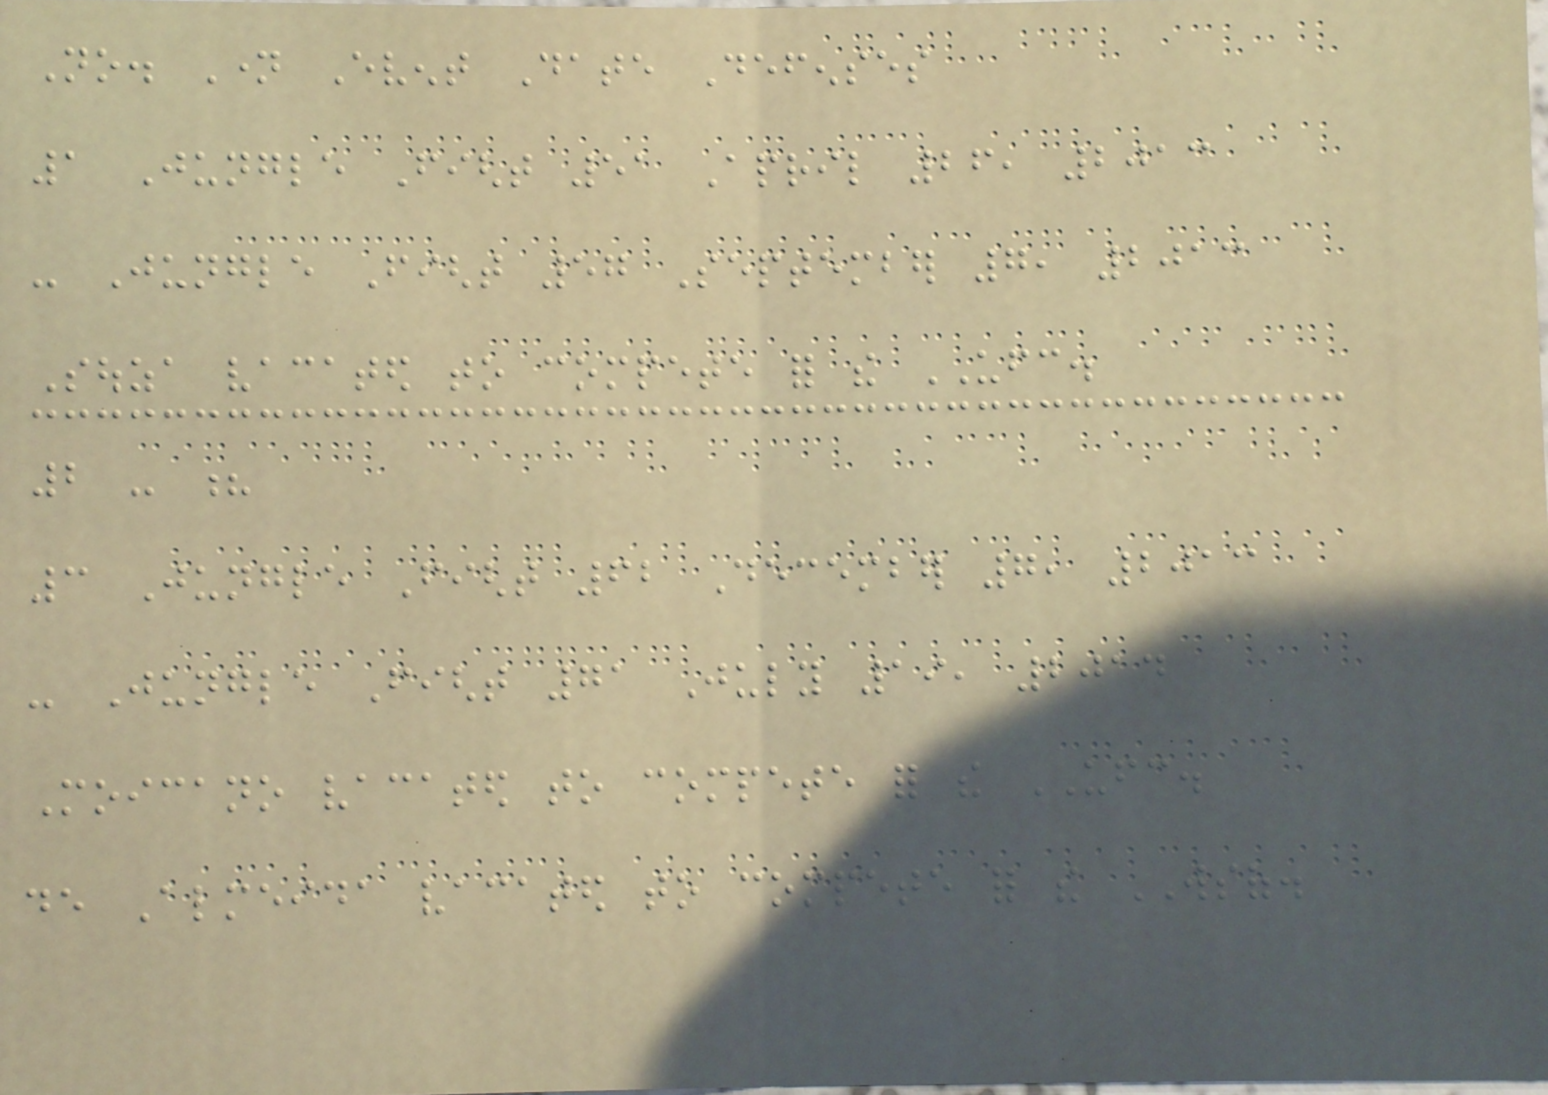No. Name Event Date Defenses
1 Jungle Fight 51 April 26, 2013
- Jungle Fight 57 September 7, 2013
Souza vacated to compete for the UFC.
2 - ?
3 Jungle Fight 62 December 7, 2013
- Jungle Fight 71 July 19, 2014
Moicano vacated to compete for the UFC.
de Almeida vacated to compete for the WSOF.
